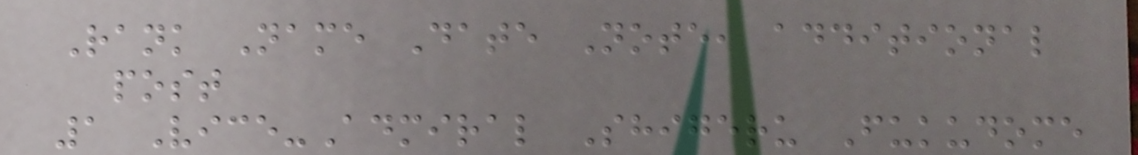Rank Name Date Note, additional
post
1 Vice-Admiral Shigeru Fukudome
